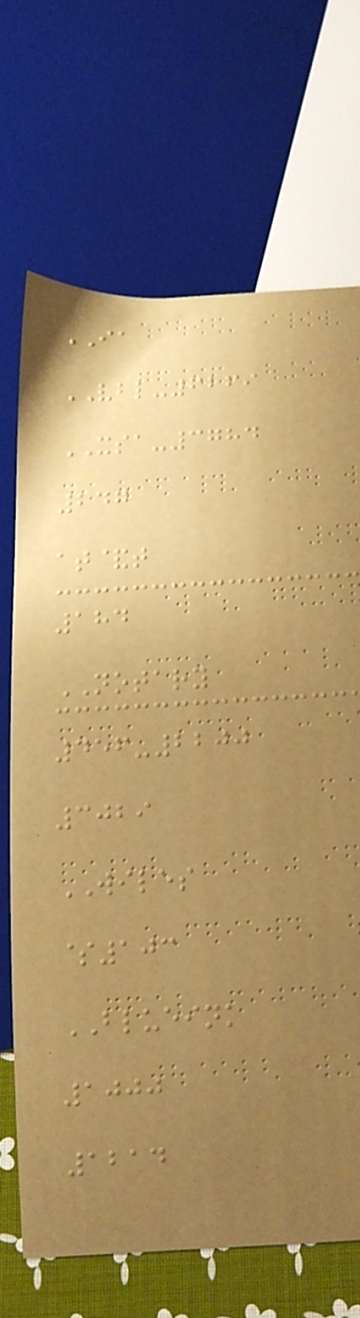IA
VBL-6269
XSA-3784
247
at&t
184
NOTARY
456-2200
3029
WILES
$103
BLUEINK
1000
1214
